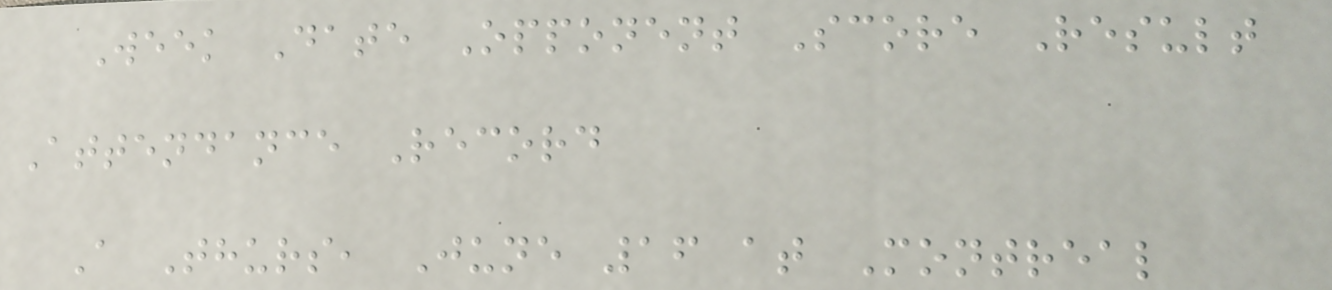Week Date Opponent Score Result
Attendance Record
A Thurs, June 16 at Montreal
